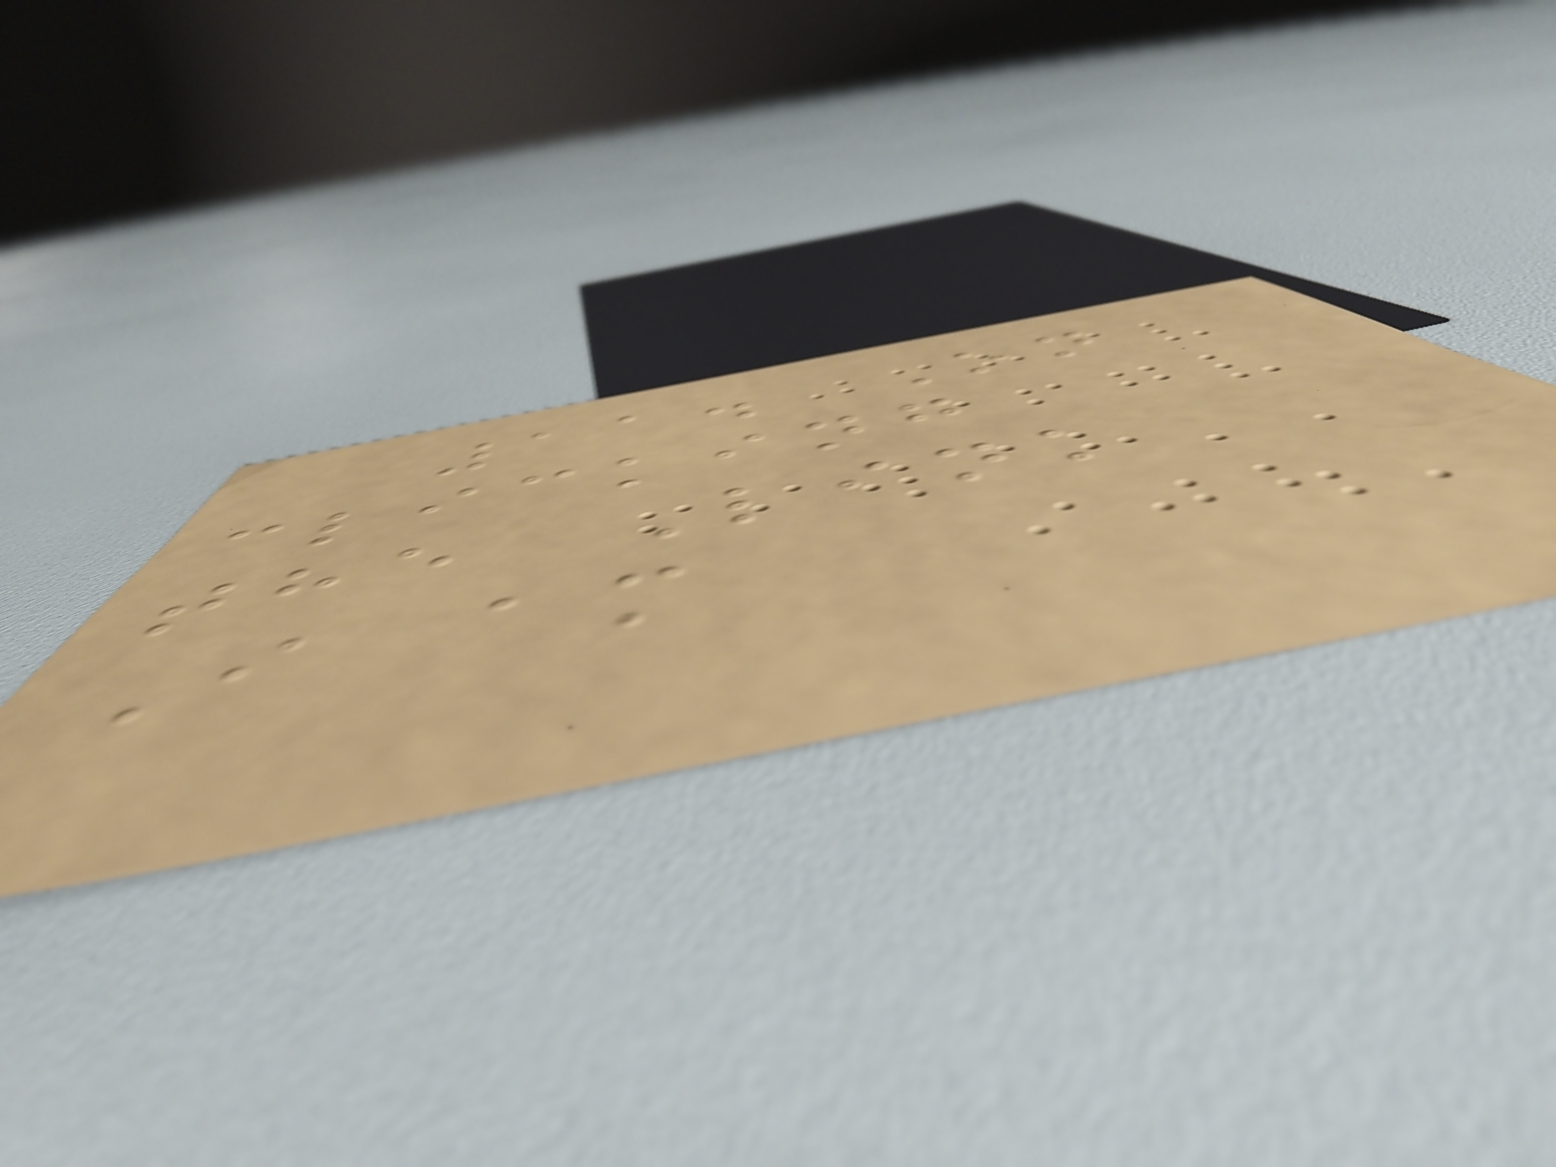11. On
clicking
the Link
I am
